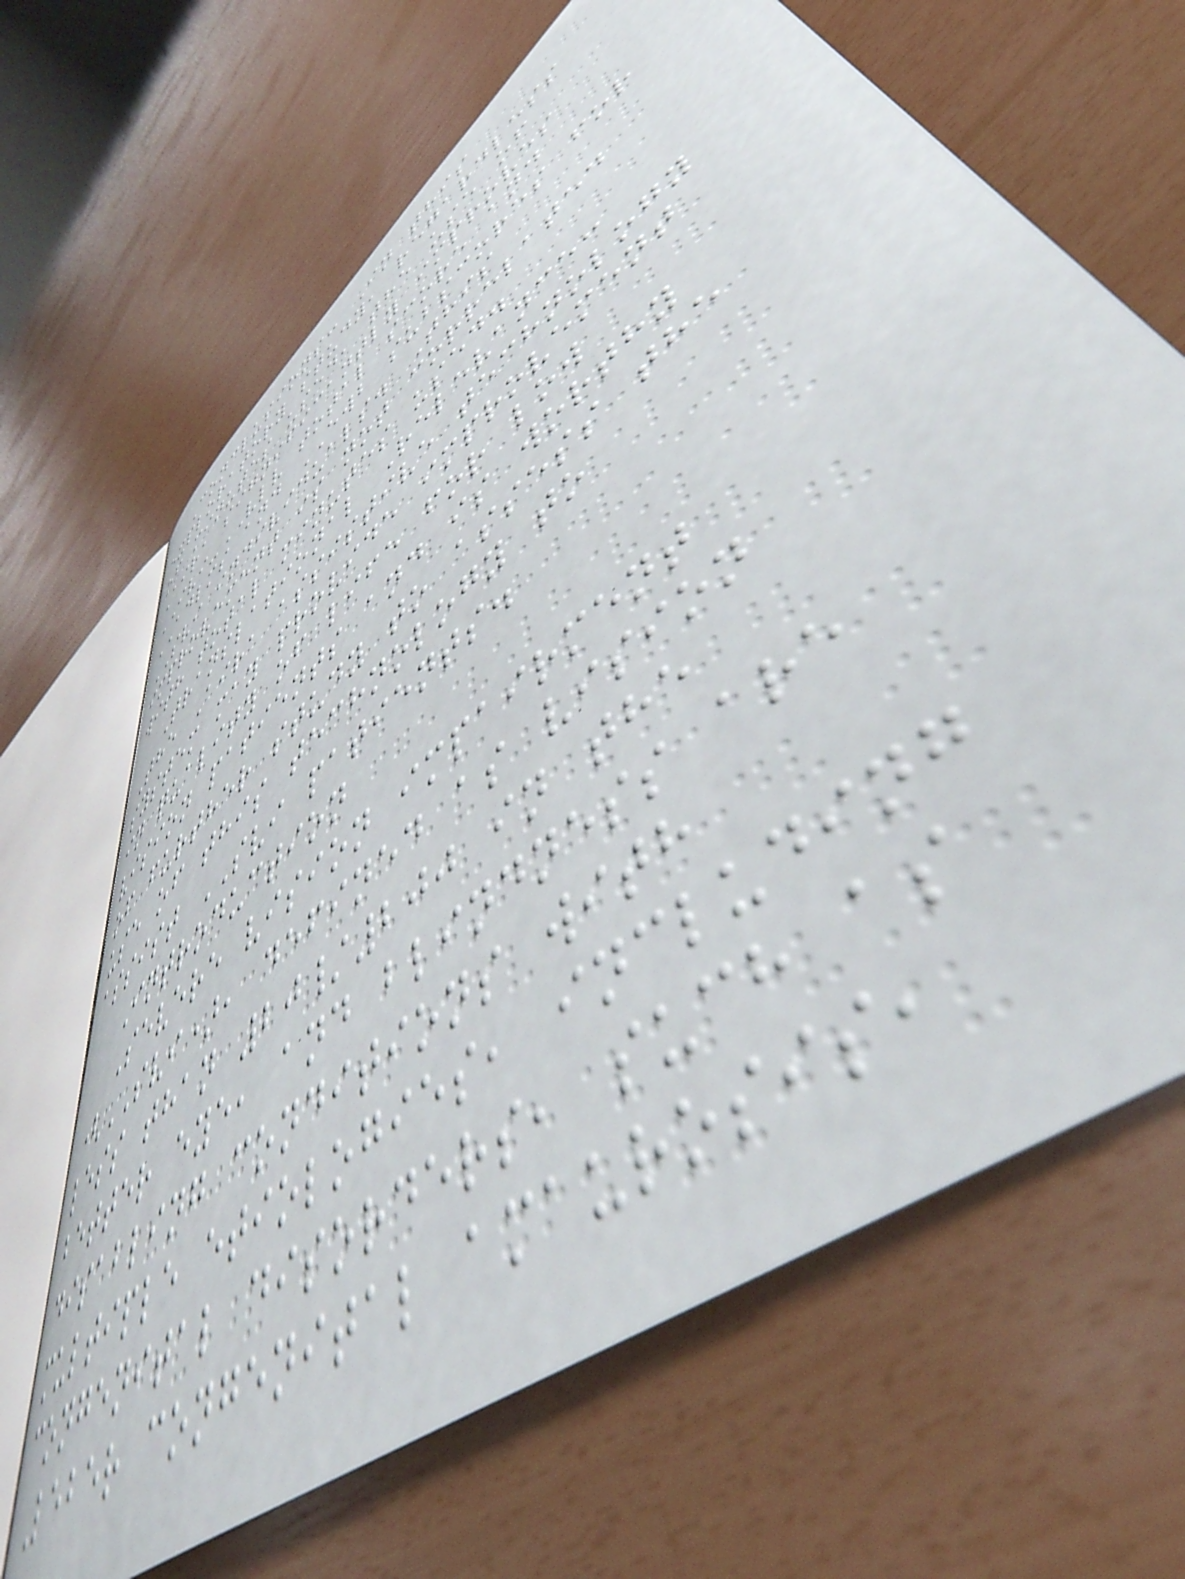Conclusions: In this
exploratory study, regardless
of minutes used, the use of
Aira significantly improves
IVI-VLV total score and
ADLMS and EWB subscores for
SVI individuals. This
improvement is not correlated
with total minutes used.
Translational Relevance:
The Aira assistive technology
system may provide improvement
in quality of life for low
vision patients and is worthy
of further study to assess the
use of this technology to
assist SVI patients.
Introduction
Severe vision impairment
(SVI), defined as vision
less than 20/200 in the
better eye, and blindness are
disabling conditions with
multiple etiologies, including
congenital disorders, such as
Leber congenital amaurosis,
